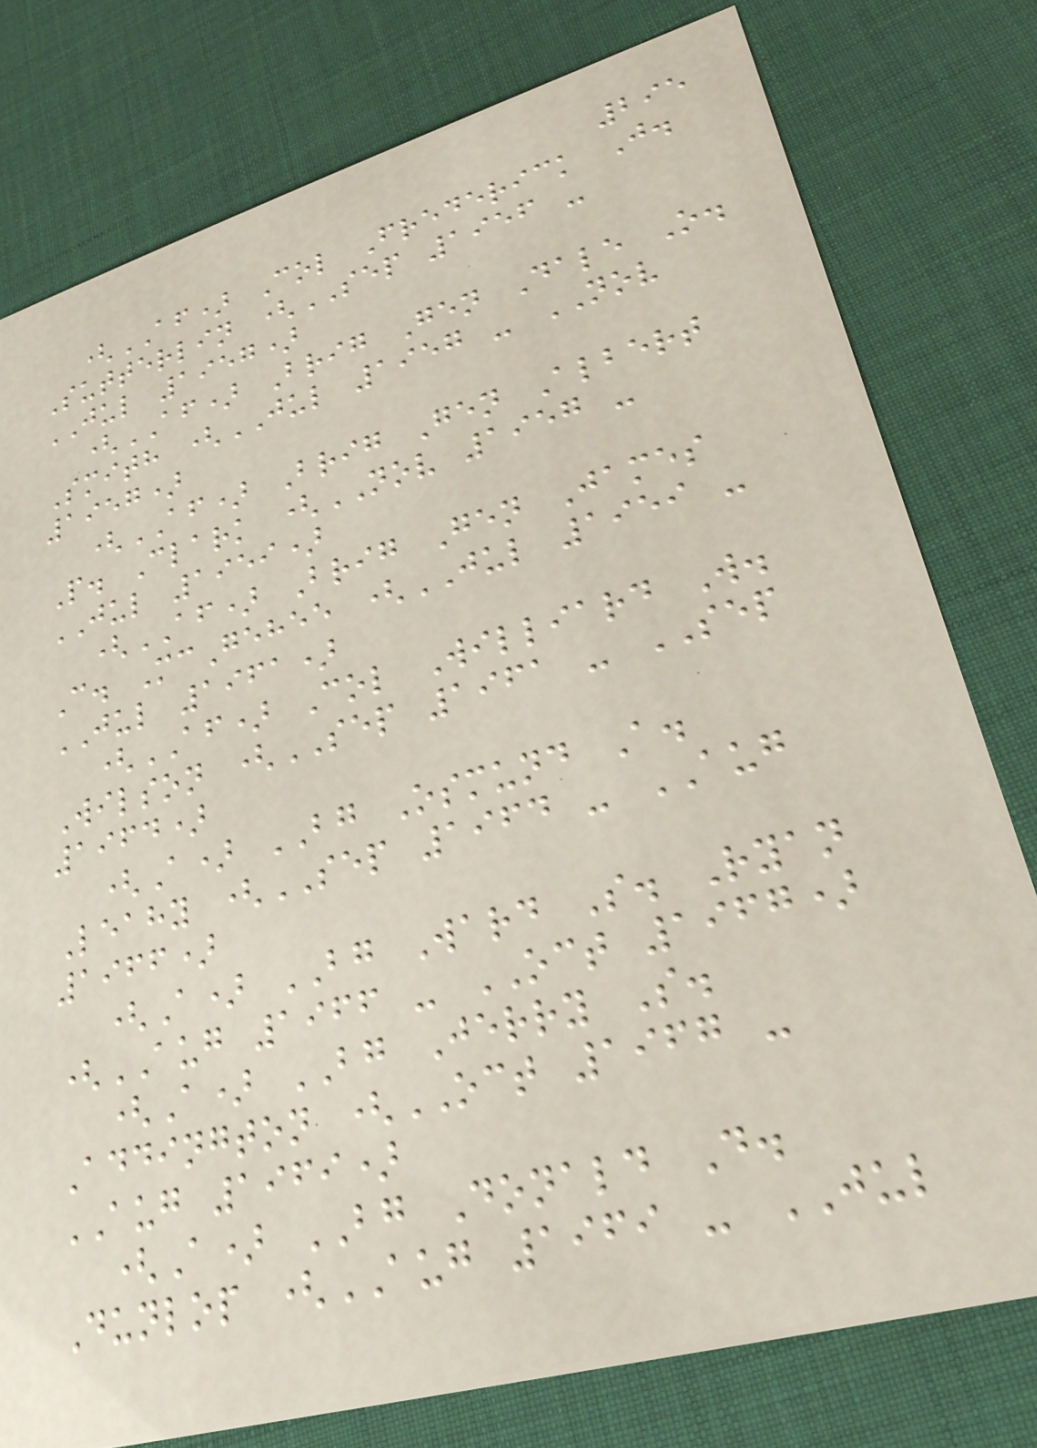295
(AF) Col Frederick J.
Sutterlin (SEP 1956 -
JUL 1957)
(AF) Brig Gen Dale O.
Smith (JUL 1957 - NOV
1957)
(AF) Brig Gen Albert
P. Clark (NOV 1957 -
JUL 1959)
(AF) Brig Gen James
C. McGehee (JUL 1959 -
JUL 1961)
(AF) Col Williard W.
Wilson (SEP 1961 - SEP
1964)
(A) BG Osmund A.
Leahy (SEP 1964 - AUG
1966)
(A) BG Ward S. Ryan
(AUG 1966 - OCT 1967)
(A) BG Jerry S.
Addington (OCT 1967 -
AUG 1969)
(A) BG Donald D.
Dunlop (AUG 1969 - JUL
